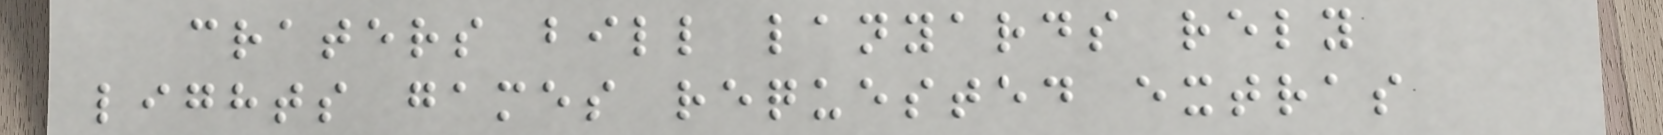craters bill lanyards rely
lights games requested extras
